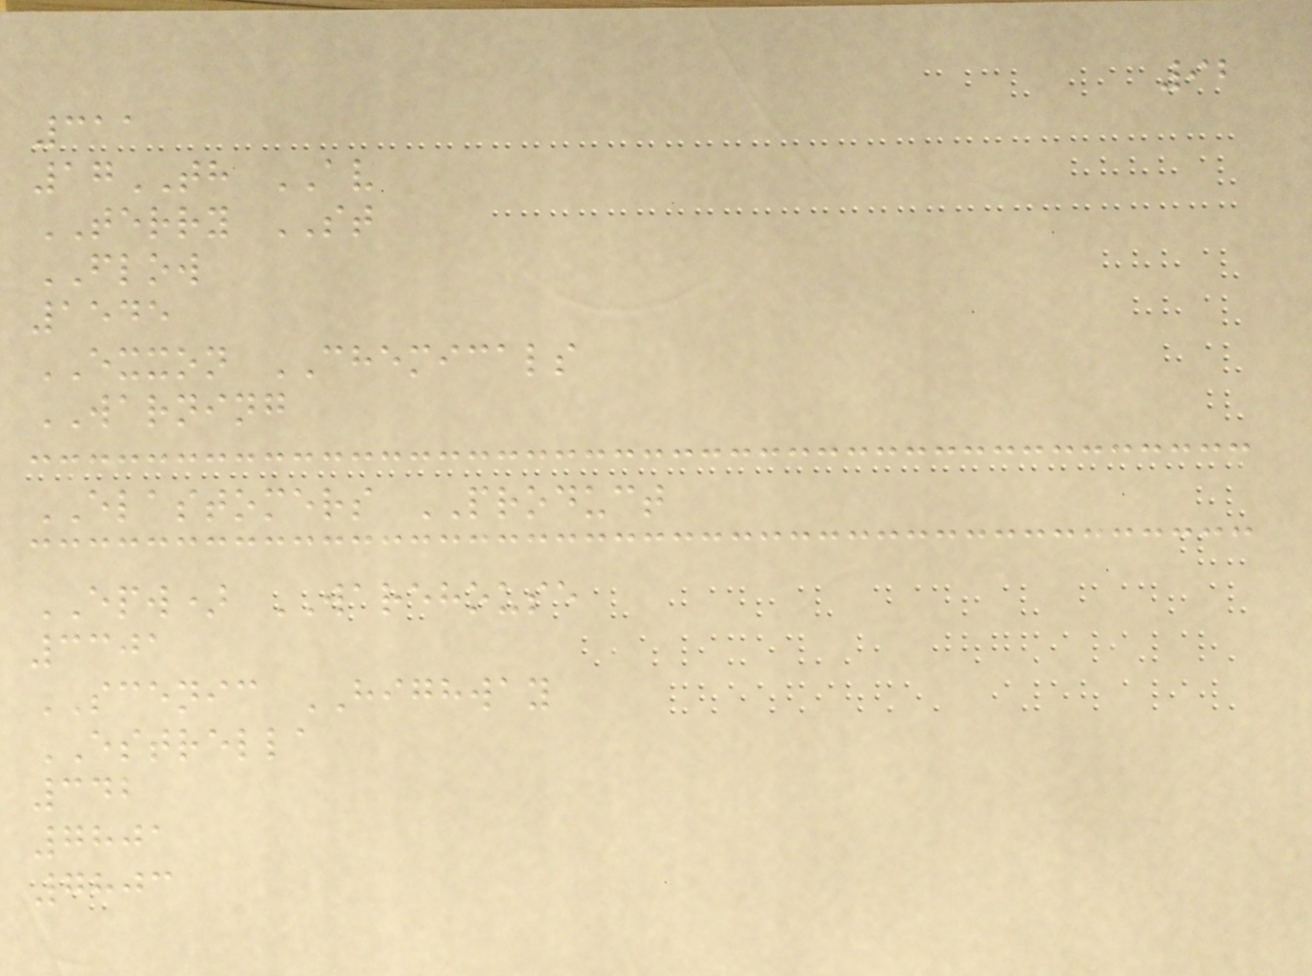92
311
17TH AV
TERRY ST
FLOW
1545
EXXON CHEMICALS
WARNING
ELASTOMERS PRODUCT
EPW) WAREHOUSE
3301
SCENIC HIGHWAY
ESTRELLA
342
7801
7803
